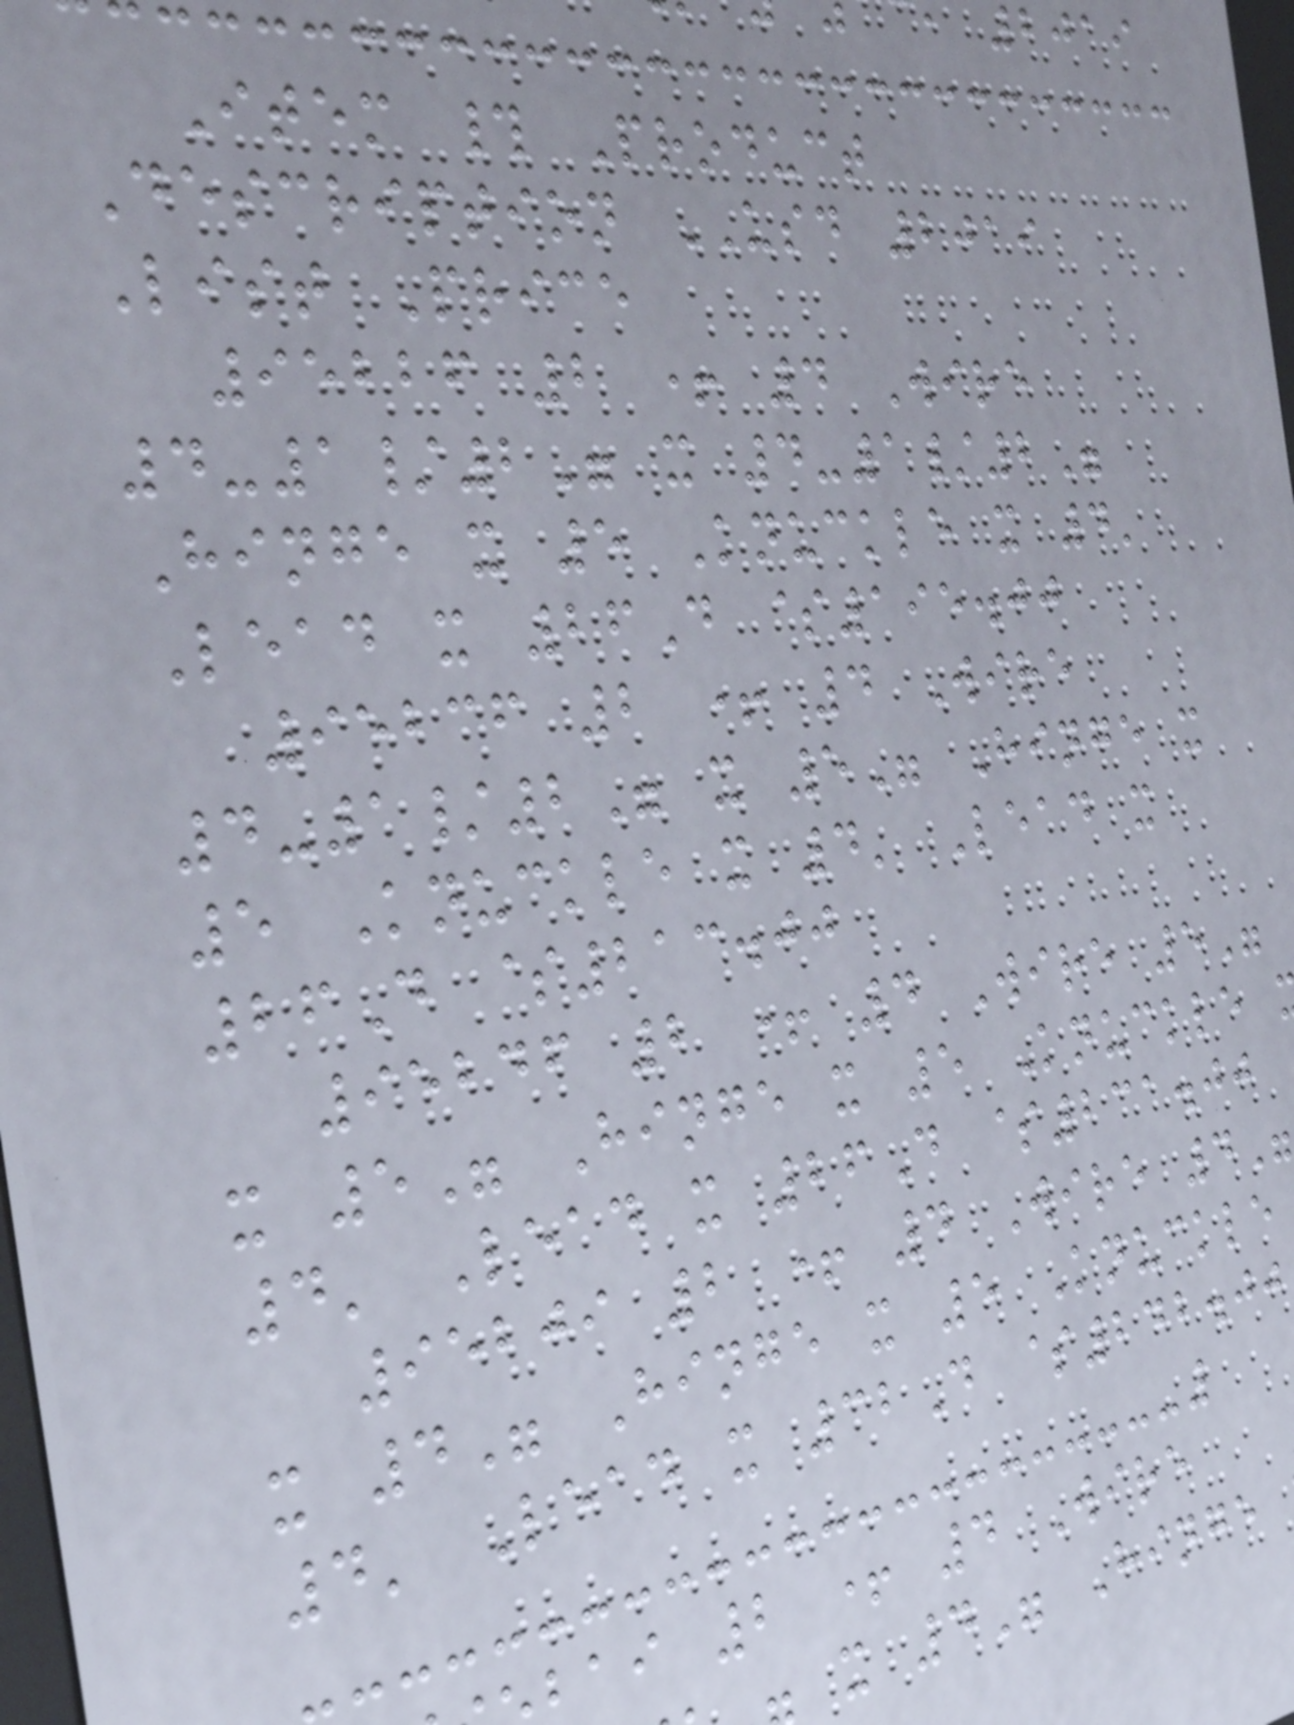Item # Product
Description USD 2019
List Price
95226 2 + 4 Wire
4-1/2" x 4-1/2"
Hinge x 5 Knuckle x 4'
Lead x 26D $195.00
95236 2 + 4 Wire
4-1/2" x 5" Hinge x
5 Knuckle x 4' Lead x
26D $213.00
95246 2 + 4 Wire 5"
x 5" Hinge x 5 Knuckle
4' Lead x 26D $231.00
95209 2 + 4 Wire 4"
x 4" Hinge x 5 Knuckle
4' Lead x 32D $242.00
ai 2 + 4 Wire
x 4" Hinge
